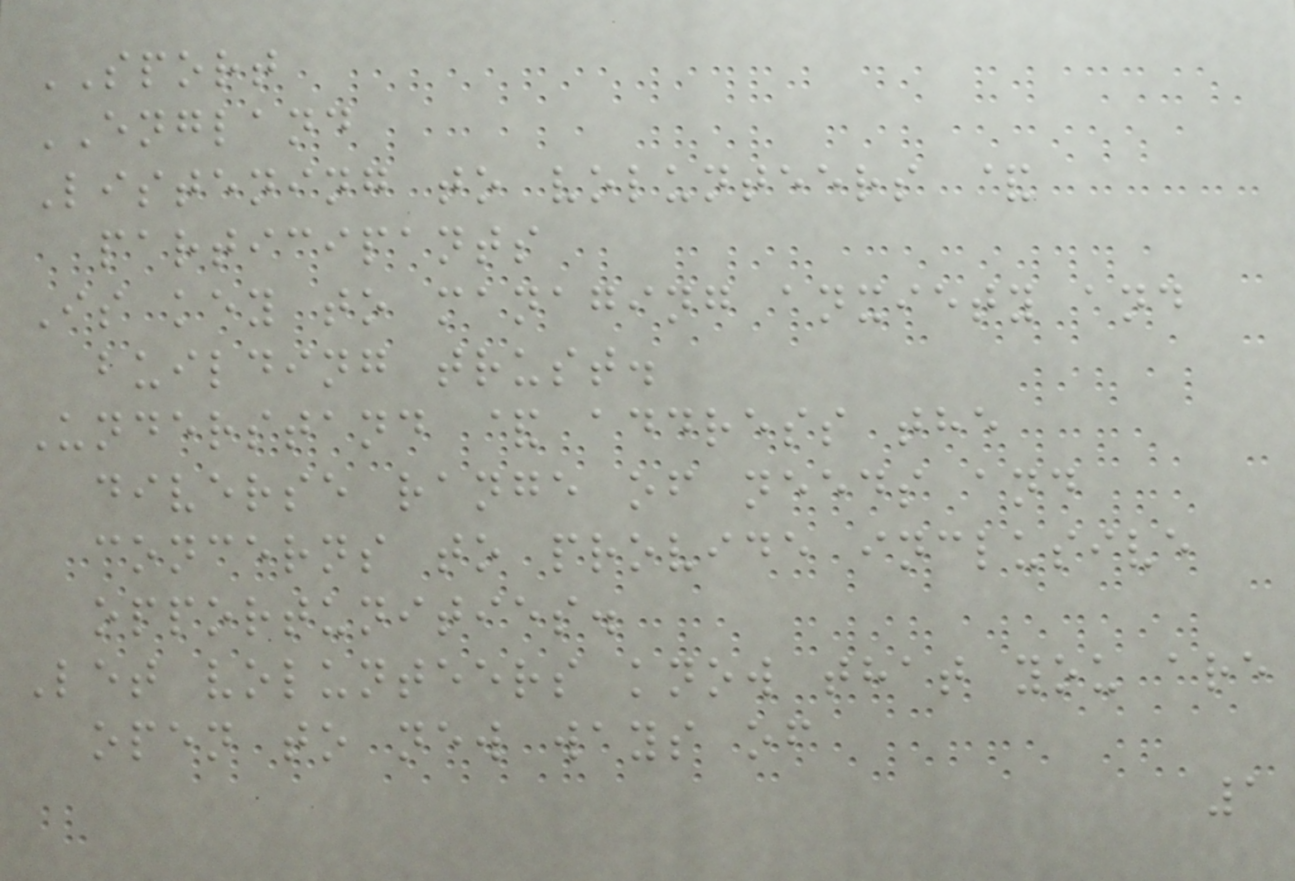SPORT
ENGLAND
Listening to volunteers &
participants
Is key to managing anxiety and
building trust.
Understand & address the
diverse range of needs and
concerns to provide inclusive
opportunities.
Let volunteers know that you are
open to new ways of
1
